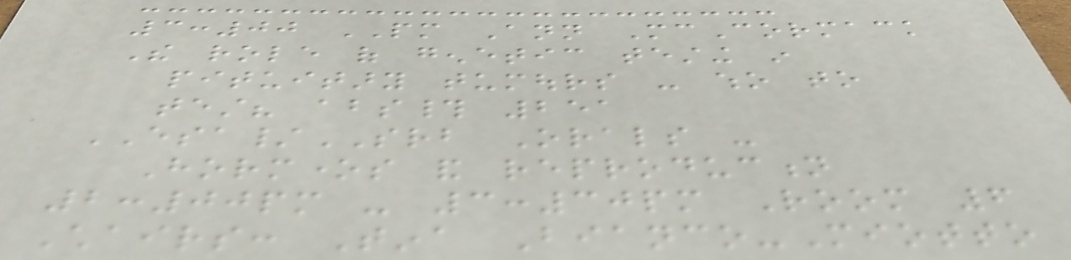3:00 PM Ann McCormack
The role of genetic testing in
pituitary tumours - who to
test? abs# 251
ESA/SRB Orals -
Hormones and reproduction
2:00pm - 3:30pm Room 6
Chairs: Tina Bianco-Miotto
